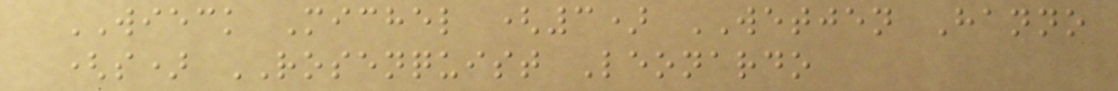WIECK Michel (3) WETJEN Hanno
(s) ROSENQUIST Leonardo
